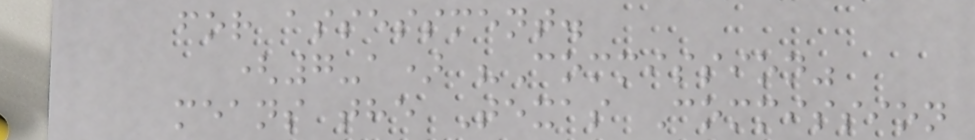for assessment.
(7-a) "Commission"
means the Texas Commission
